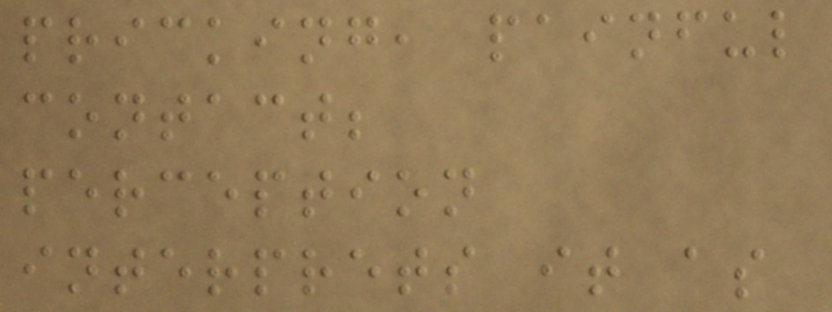pricking, painful
contact;
perception
interprets it as
